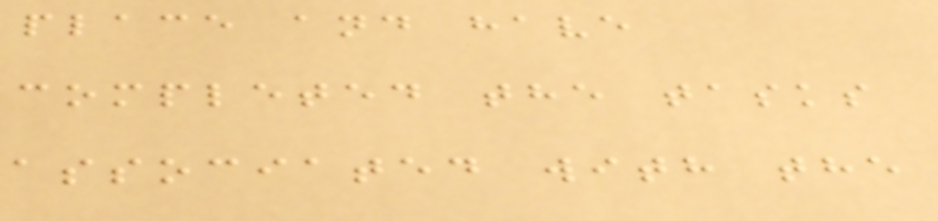place and have
completed the tasks
associated with the
